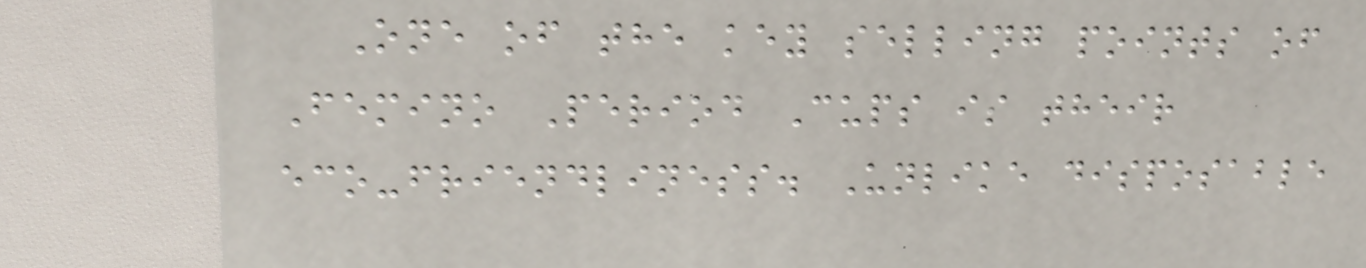One of the key selling points of
Femino Period Cups is their
eco-friendliness. Unlike disposable
